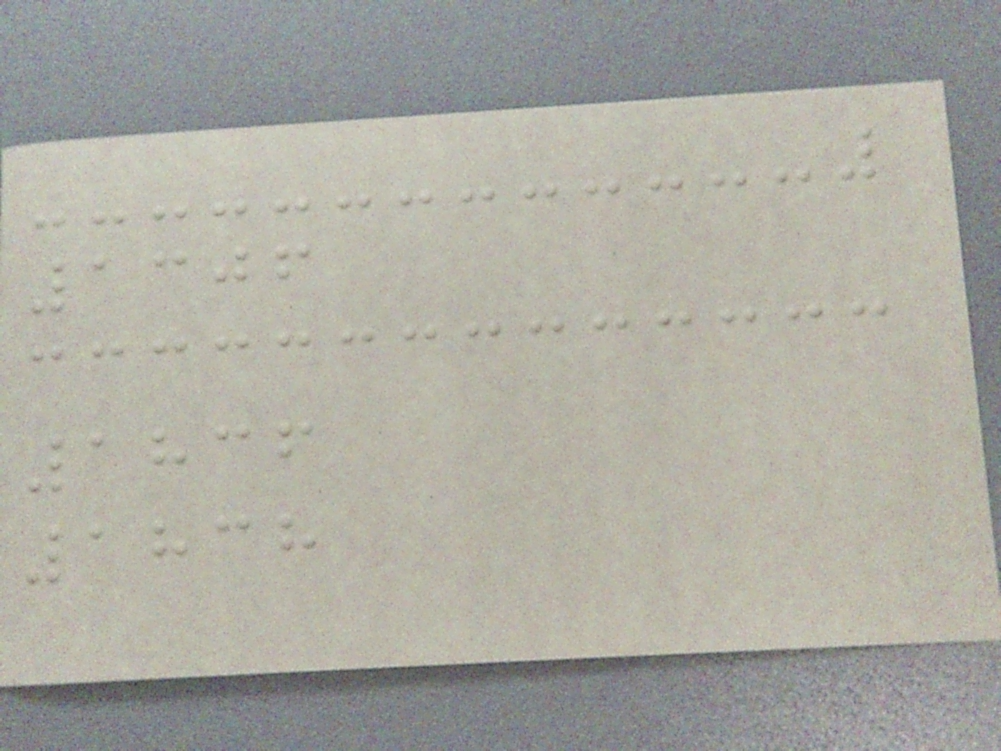1306
1836
1838
